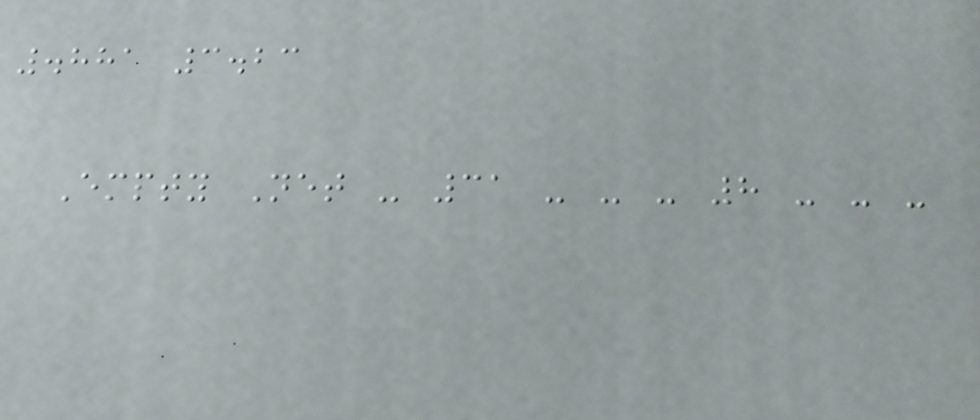.881 3.23
Empty Net - 31 - - - 8 - - -
